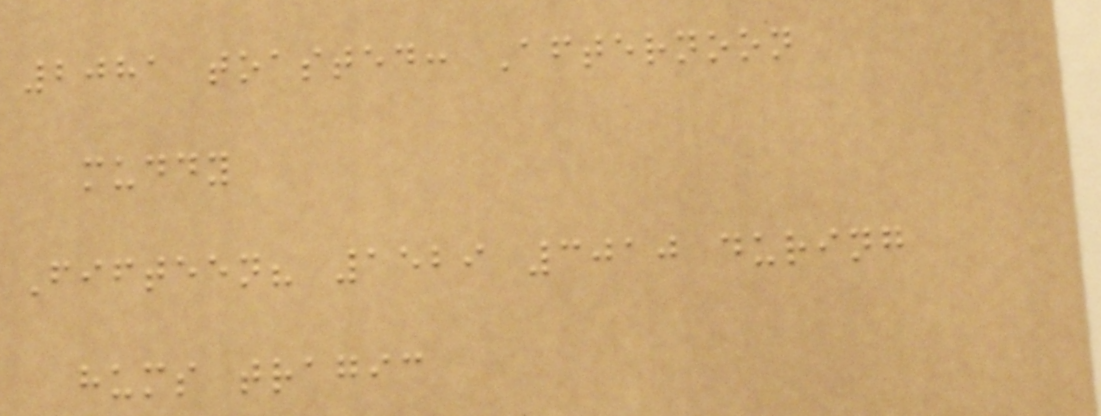2081 toasted: Afternoon
muddy
Fifteen? 1529 3010 during
hums tragic
